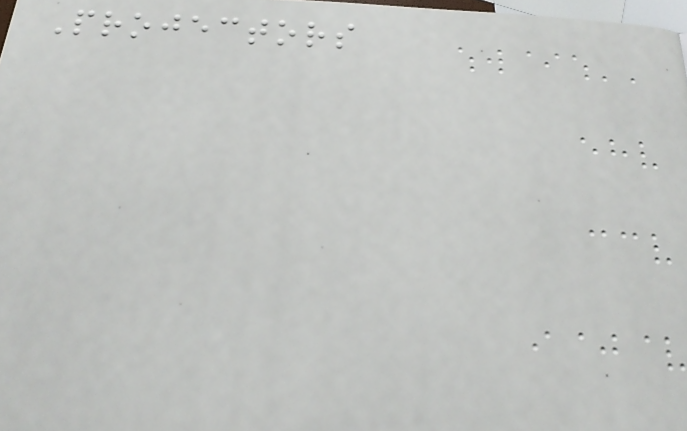Projectors
